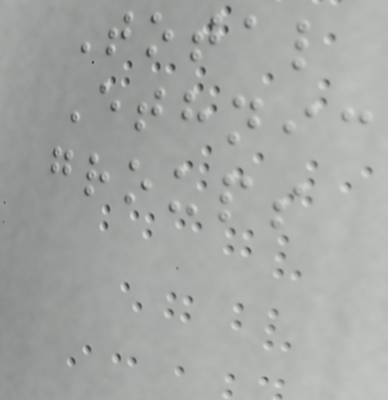Total
Ethnic
groups
